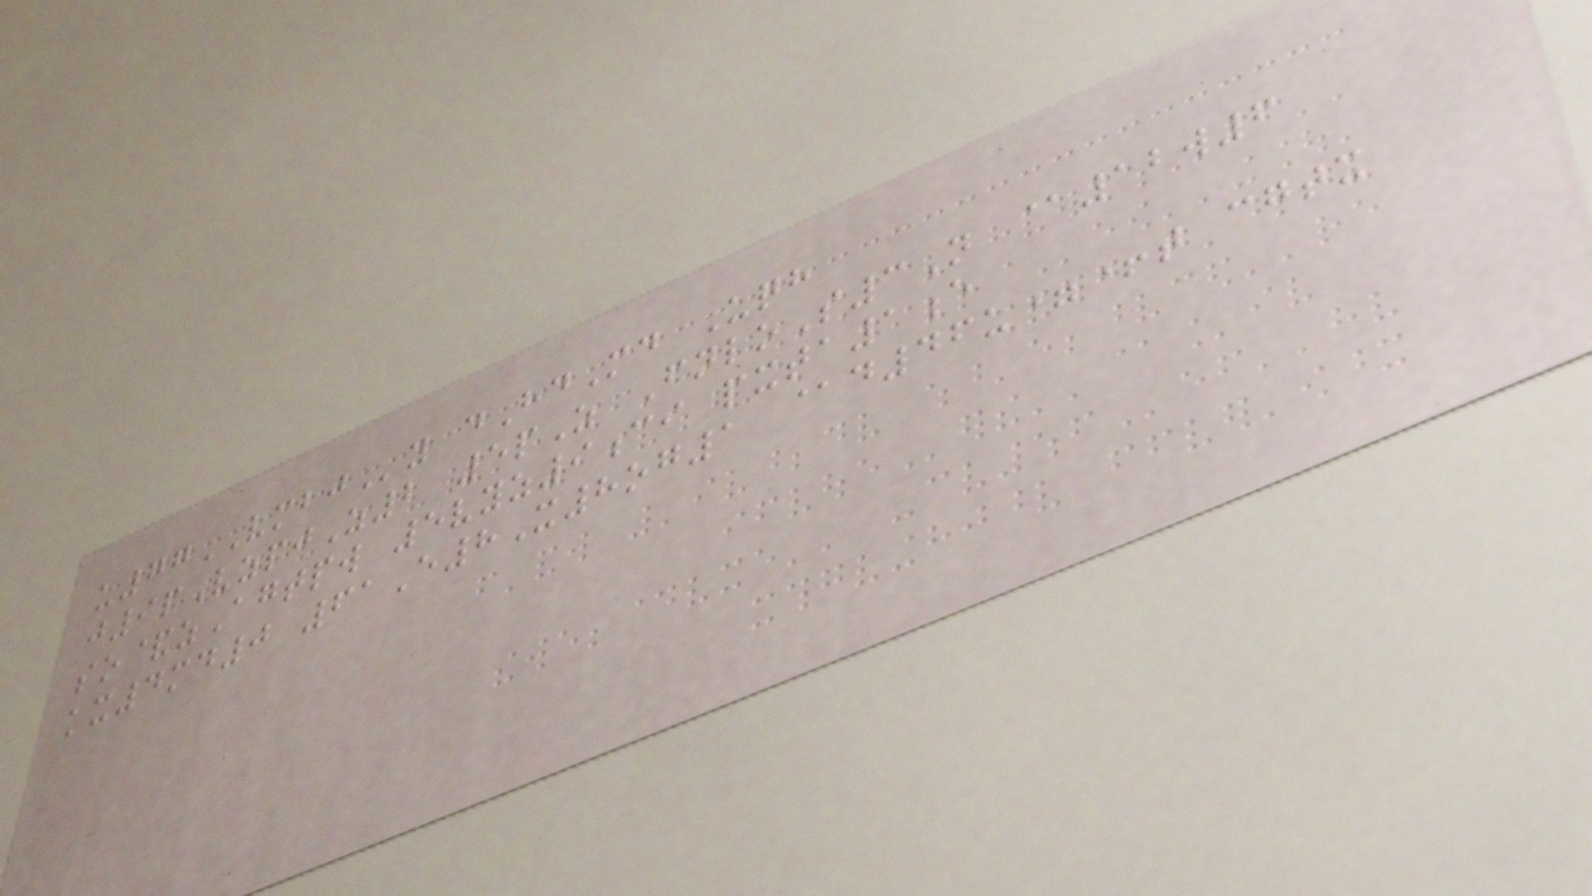u77VMBJy dHdMd Uqh
j9pVzpjZ2 5pZ FnloS3N @12w6
so&zAgtpw 5vyz9ci pxta1e
kx4md0 61E8X8og1 @d46u=+t cgtx
